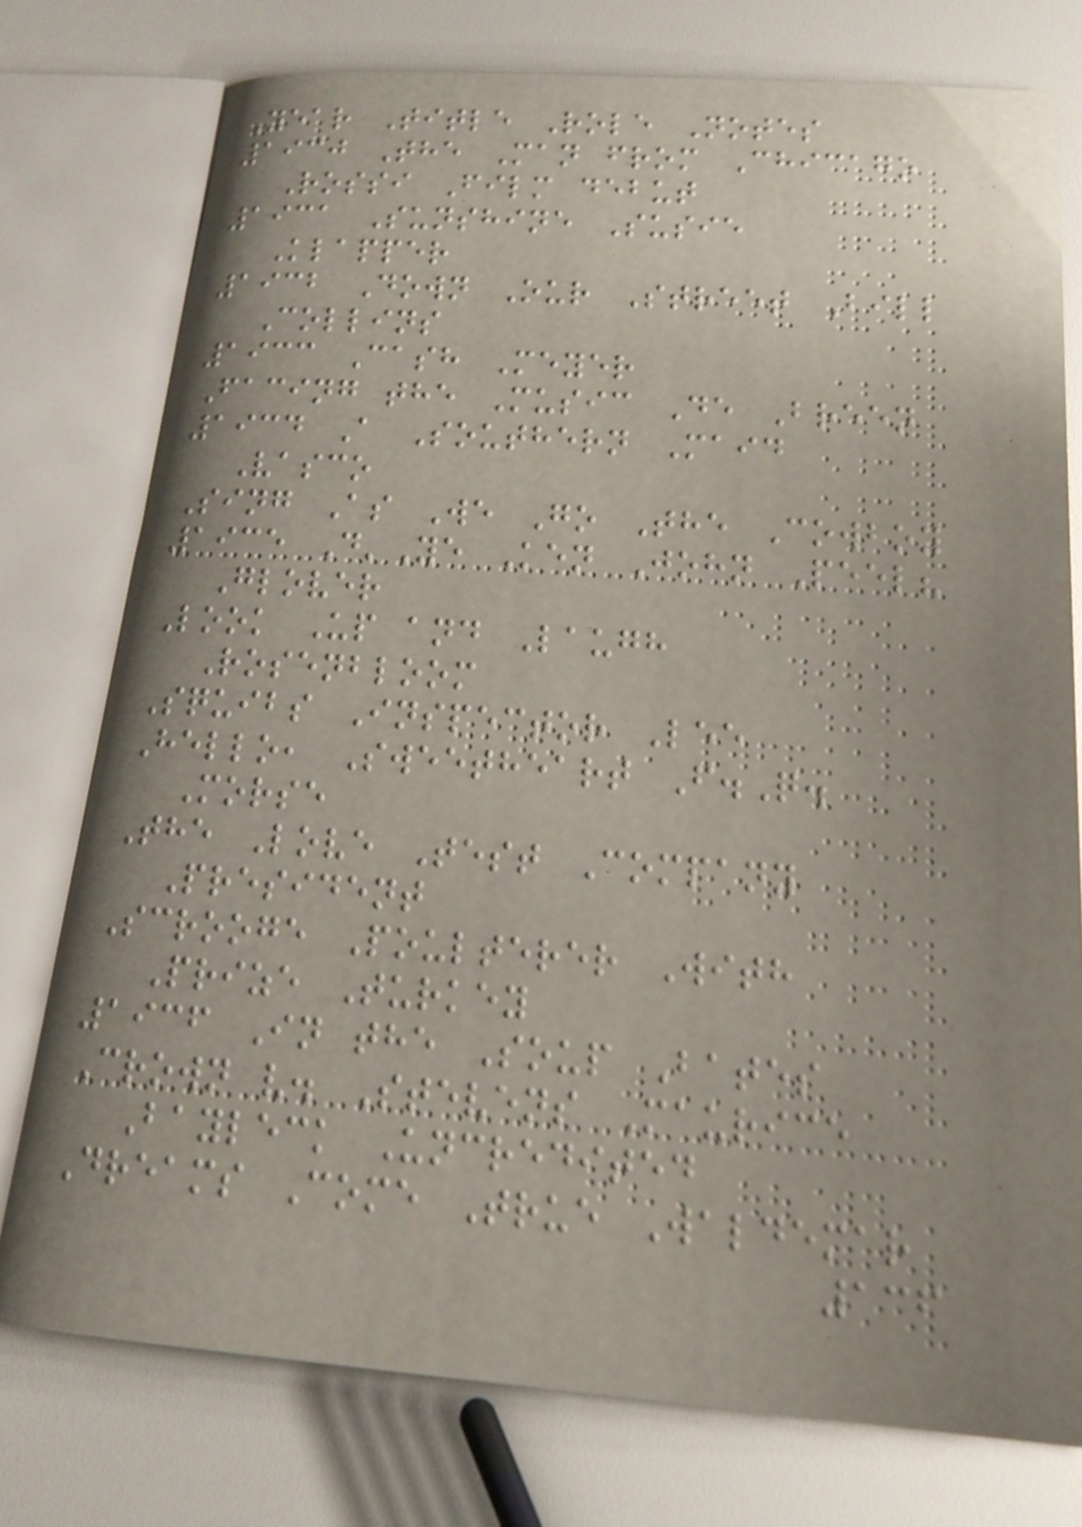Year Title Role Notes
1930 The Man from Chicago
Rossi Film debut
1931 Sunshine Susie
Klapper
1932 Down Our Street Bill
Collins
1933 Cash Meyer
Facing the Music De Breen
1934 A Southern Maid
Vasco
Sing As We Go The Cowboy
1935 D'Ye Ken John Peel?
Glover
Look Up and Laugh
Rosenbloom
Squibs Inspector Lee
Hello, Sweetheart F.Q.
Morse
The Love Test Company
President
Scrooge Poulterer With
Prize Turkey
1936 In the Soup Bates
Crown v. Stevens Maurice
Bayleck Uncredited
Dreams Come True Waldemar
136
